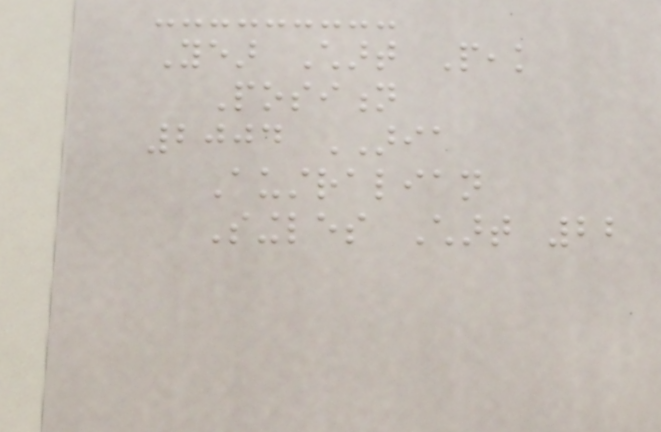Year Chart Peak
Position
2004 ARIA
Australian
Singles Chart 22
